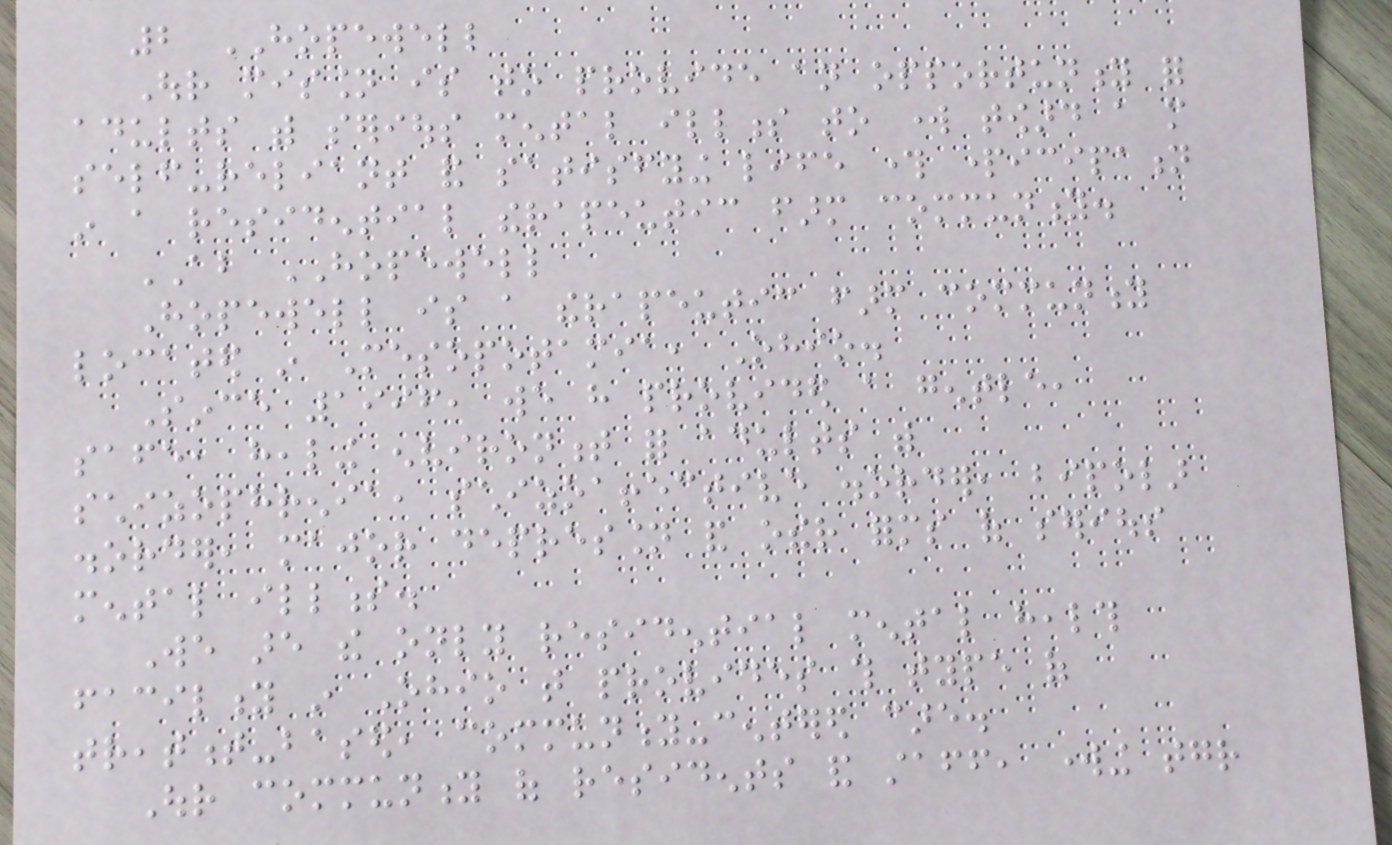2 HOPEWELL
Our mission is to provide an opportunity for
adults with serious mental illness to work toward a more
self-reliant and satisfying life through participation
in a residential therapeutic farm community.
ABOUT HOPEWELL
Hopewell is a therapeutic farm community
located in Mesopotamia, Ohio.
Since 1996, we have provided a gentle,
safe, healing environment for adults with
schizophrenia, schizoaffective disorder, bipolar
disorder, major depression and other forms of serious
mental illness.
We are the only residential mental health
facility in Ohio that provides this type of
treatment-based, community-centered care.
Our community of residents and staff, working together
